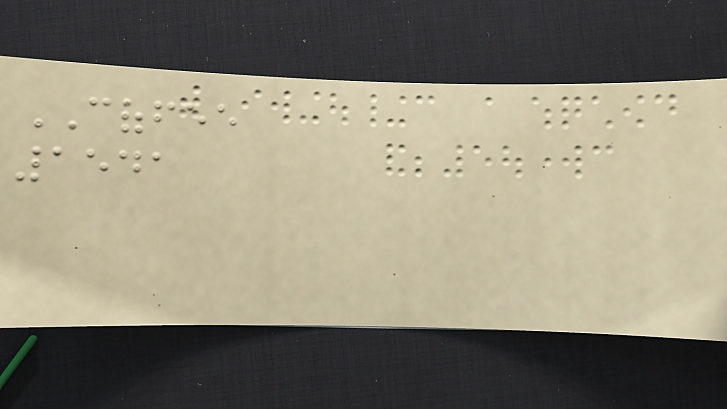COFFEE
1541
